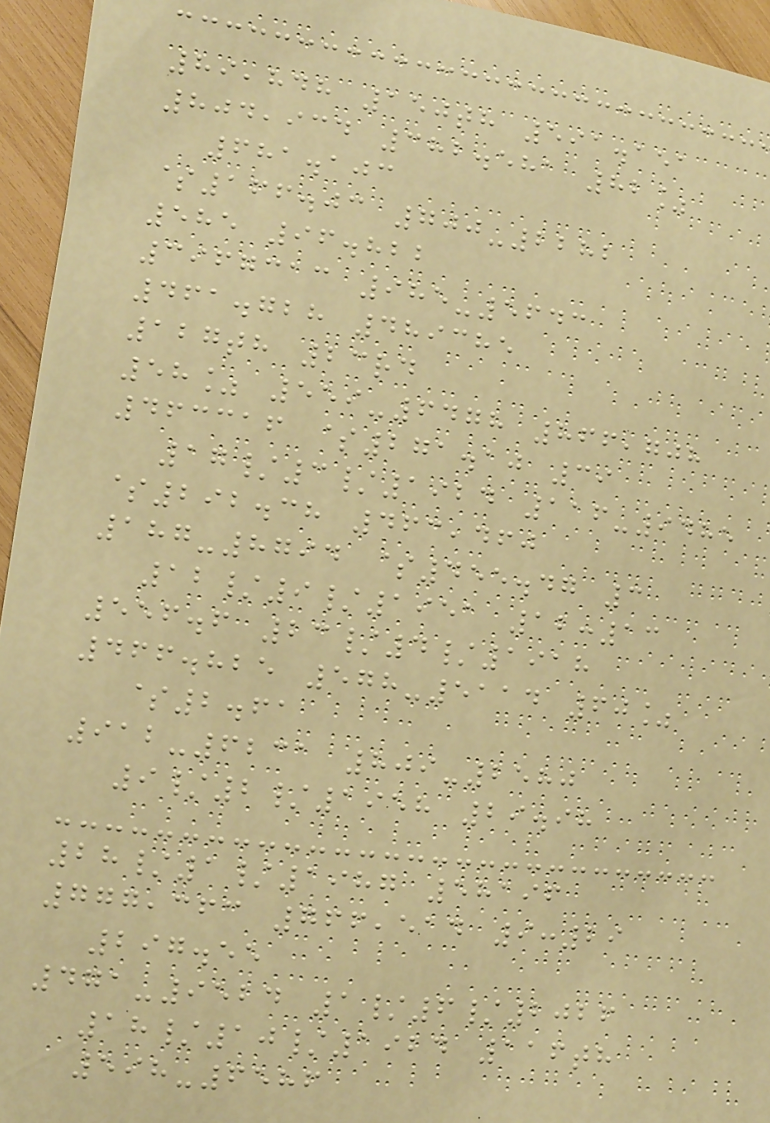89,848 150th 591.151
804,934 382.581 82%
681.103
$166.03 700-2282
585 96.822
3967313 985-5643
461.728 489385
127th 23rd
58% 559-6478 866,708
463316 $271.10 39
17/3/1924 116-9485
$292.38 463,460
187-8794 $455.47 3
12/9/1951 12:13
556.6 23/4/1918
466.825 578-5114 60%
$2.61
912-6231 809-2580
9/2/1958 29.98
28/1/1987 58196
777,363 766,514 9:29
297.55
471-9524 1/6/2026
18/10/1924 116th
598-6586
